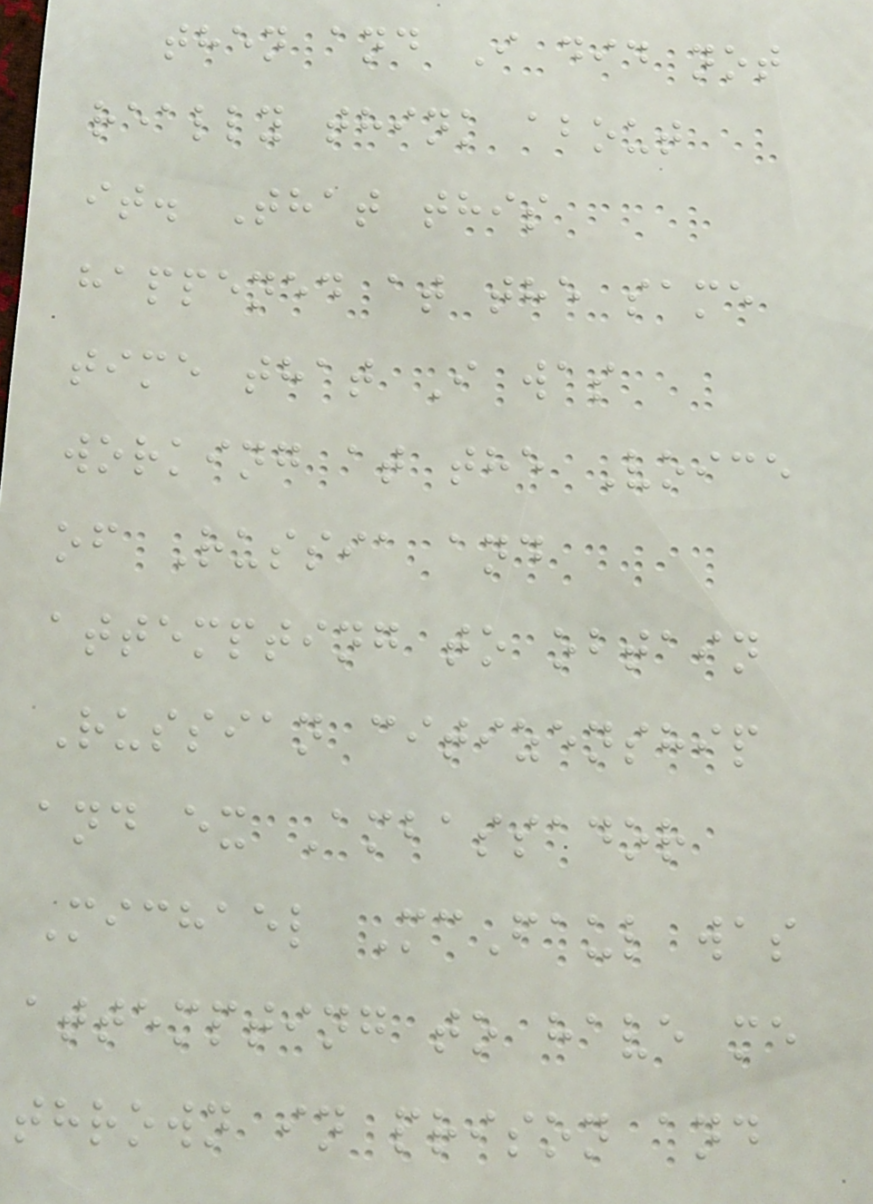then and I did not
really think about
it. That this
happened at the same
time that I was
working at the Voice
of Russia and
attempting to obtain
Russian citizenship
and ex Ambassador
Michael McFaul was
attempting to have me
thrown in prison and
